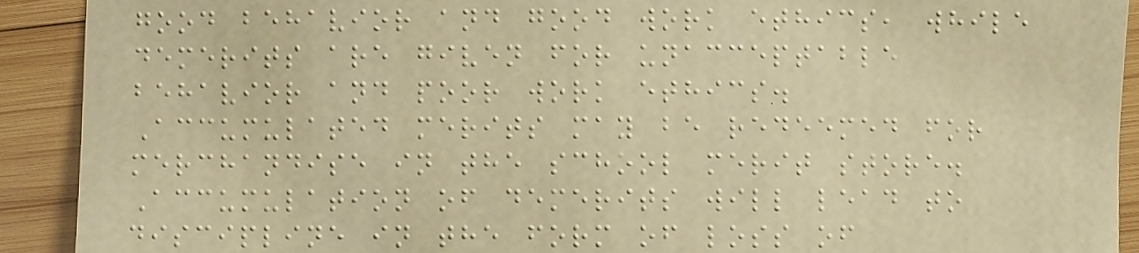good behavior and good work ethics, while
demerits are given for unacceptable
behavior and poor work ethics.
Accumulated merits may be redeemed for
merchandise in the school merit store.
Accumulation of demerits will lead to
discipline in the form of loss of
